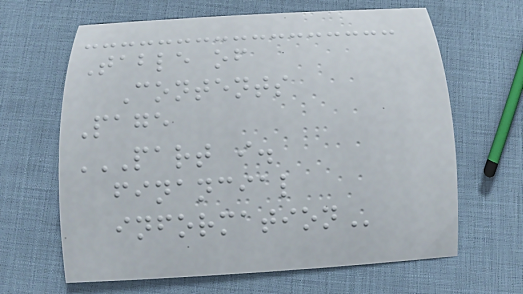Table of
Contents
Page
PART I.
FINANCIAL
INFORMATION
